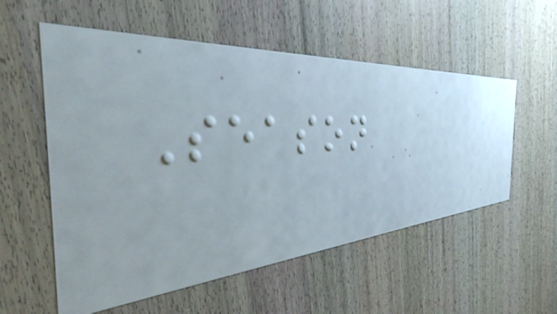Season
